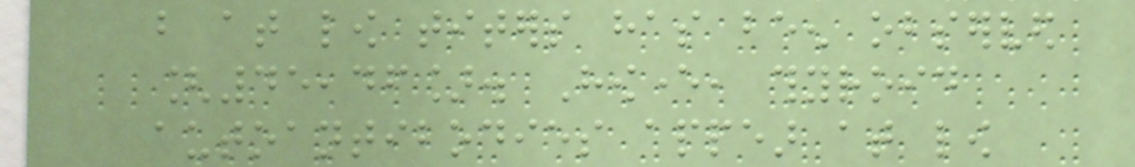but at low titers has been observed
[45,46]. However, thyroid
autoantibodies appear at low
